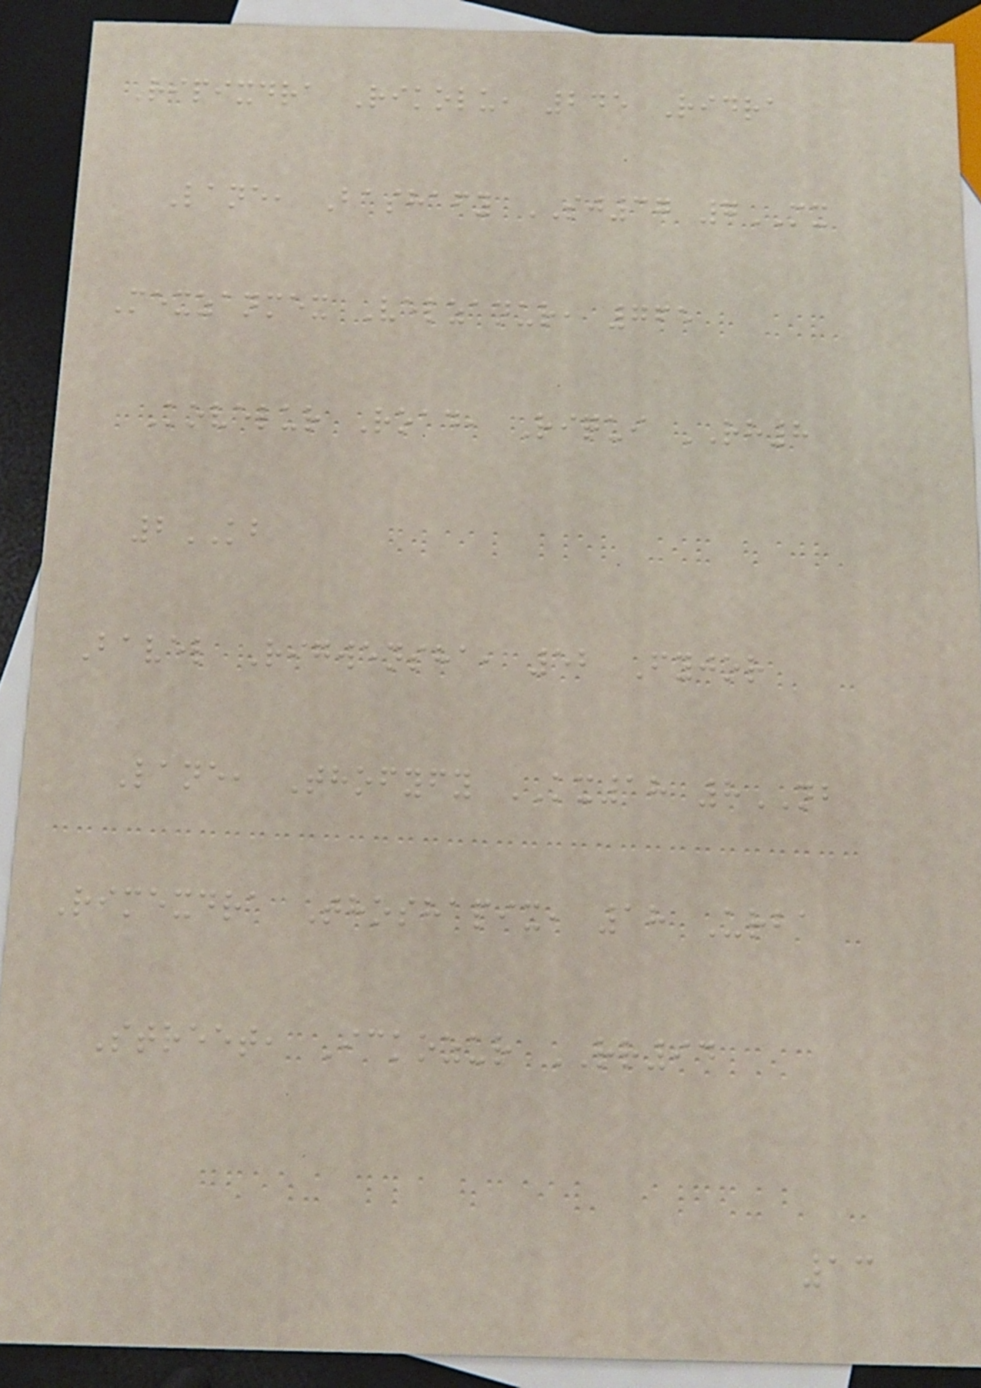Ripixdra Rikolu, 245 Ridra
Lane, Bashafy SJ37 7MX
Mexzanmex Velzanur, 765
Kovelur Road, Riqui RH8
2KB
Bavel Rigwensha, 52 Fyjor
Lane, Thofyfy KX18 8NB
Rimexdra Thoshapix, 18 Urba
Street, Ickozur RR94
13
